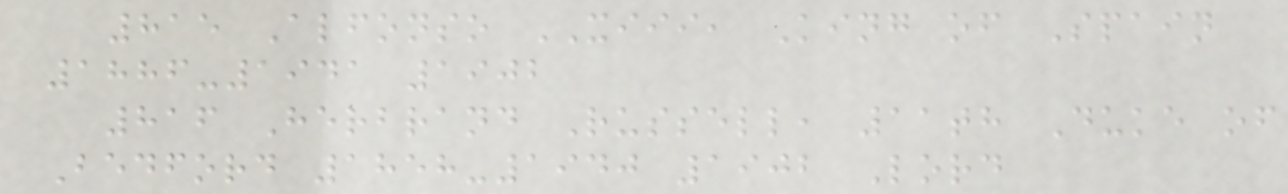815 Alfonso XIII, King of Spain
1886-1941 1902
816 Herbrand Russell, 11th Duke of
Bedford 1858-1940 1902 Lord
